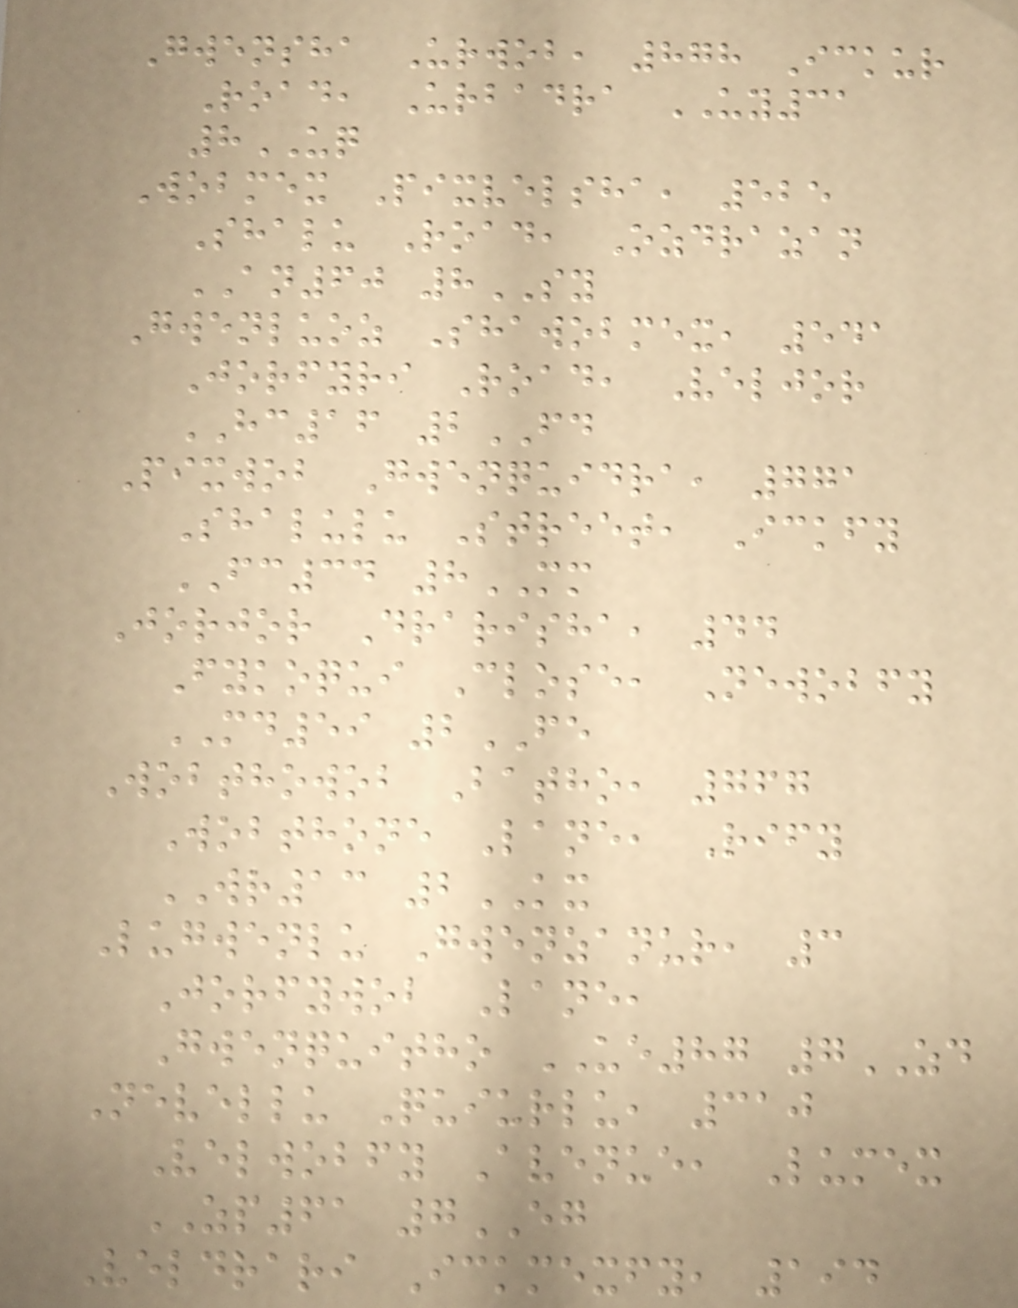Gwensha Urwob, 878 Ickur
Road, Urbadra UY31
8UQ
Wobmex Pixvelsha, 525
Shalu Road, Ozdrazan
AN60 8SY
Gwenluoz Shawobmex, 541
Jorfyri Road, Veljor
HC16 2FD
Pixwob Gwenquidra, 771
Shalulu Street, Ickfy
FC34 8MM
Jorjor Drarisha, 44
Fykoqui Close, Newobfy
MD59 2FE
Wobthowob Batho, 767
Wobthone Lane, Rify
WR13 2KX
Lugwenlu Gwenzanur, 3
Jorfywob Lane,
Gwenquitho UE87 7ZD
Nevellu Quiurlu, 310
Velwobfy Avenue, Lumex
ZP61 7EG
Veldrari Ickmexfy, 194
